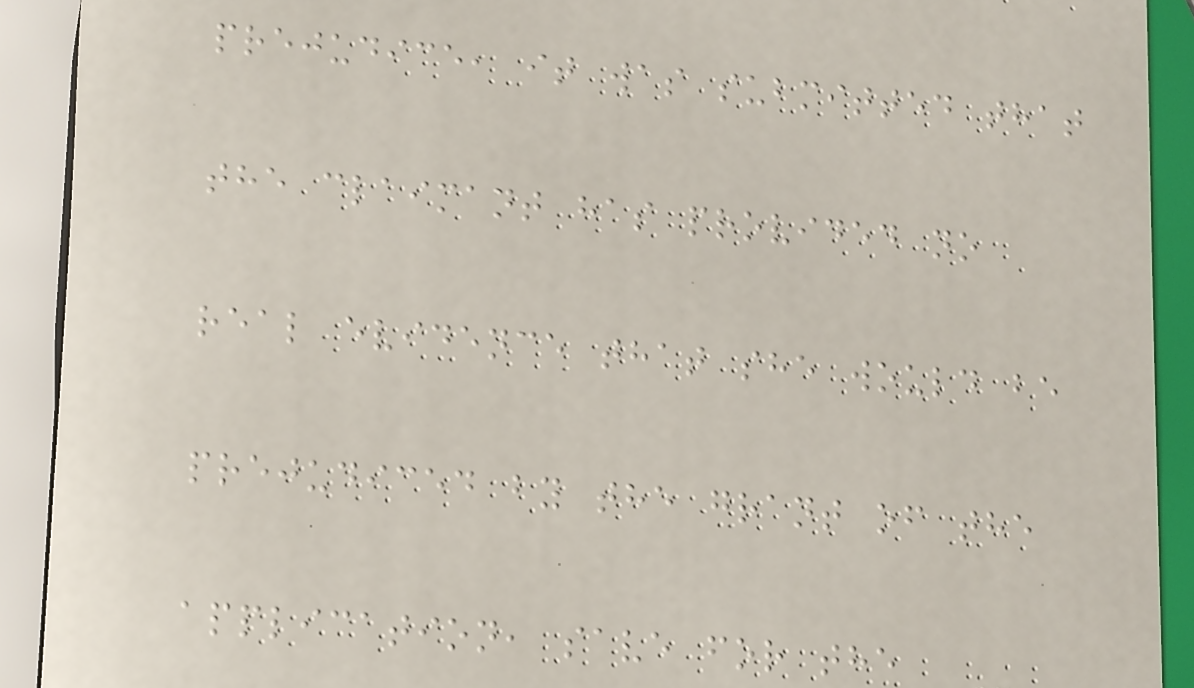prejudice, it was submitted that
the claimant has provided no
real evidence that she would be
prejudiced by the grant of the
application, save for the
